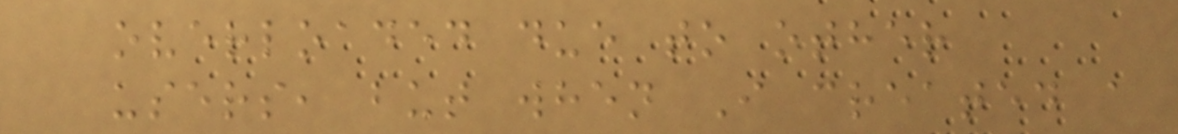overloaded due to other
users, but when I created a
